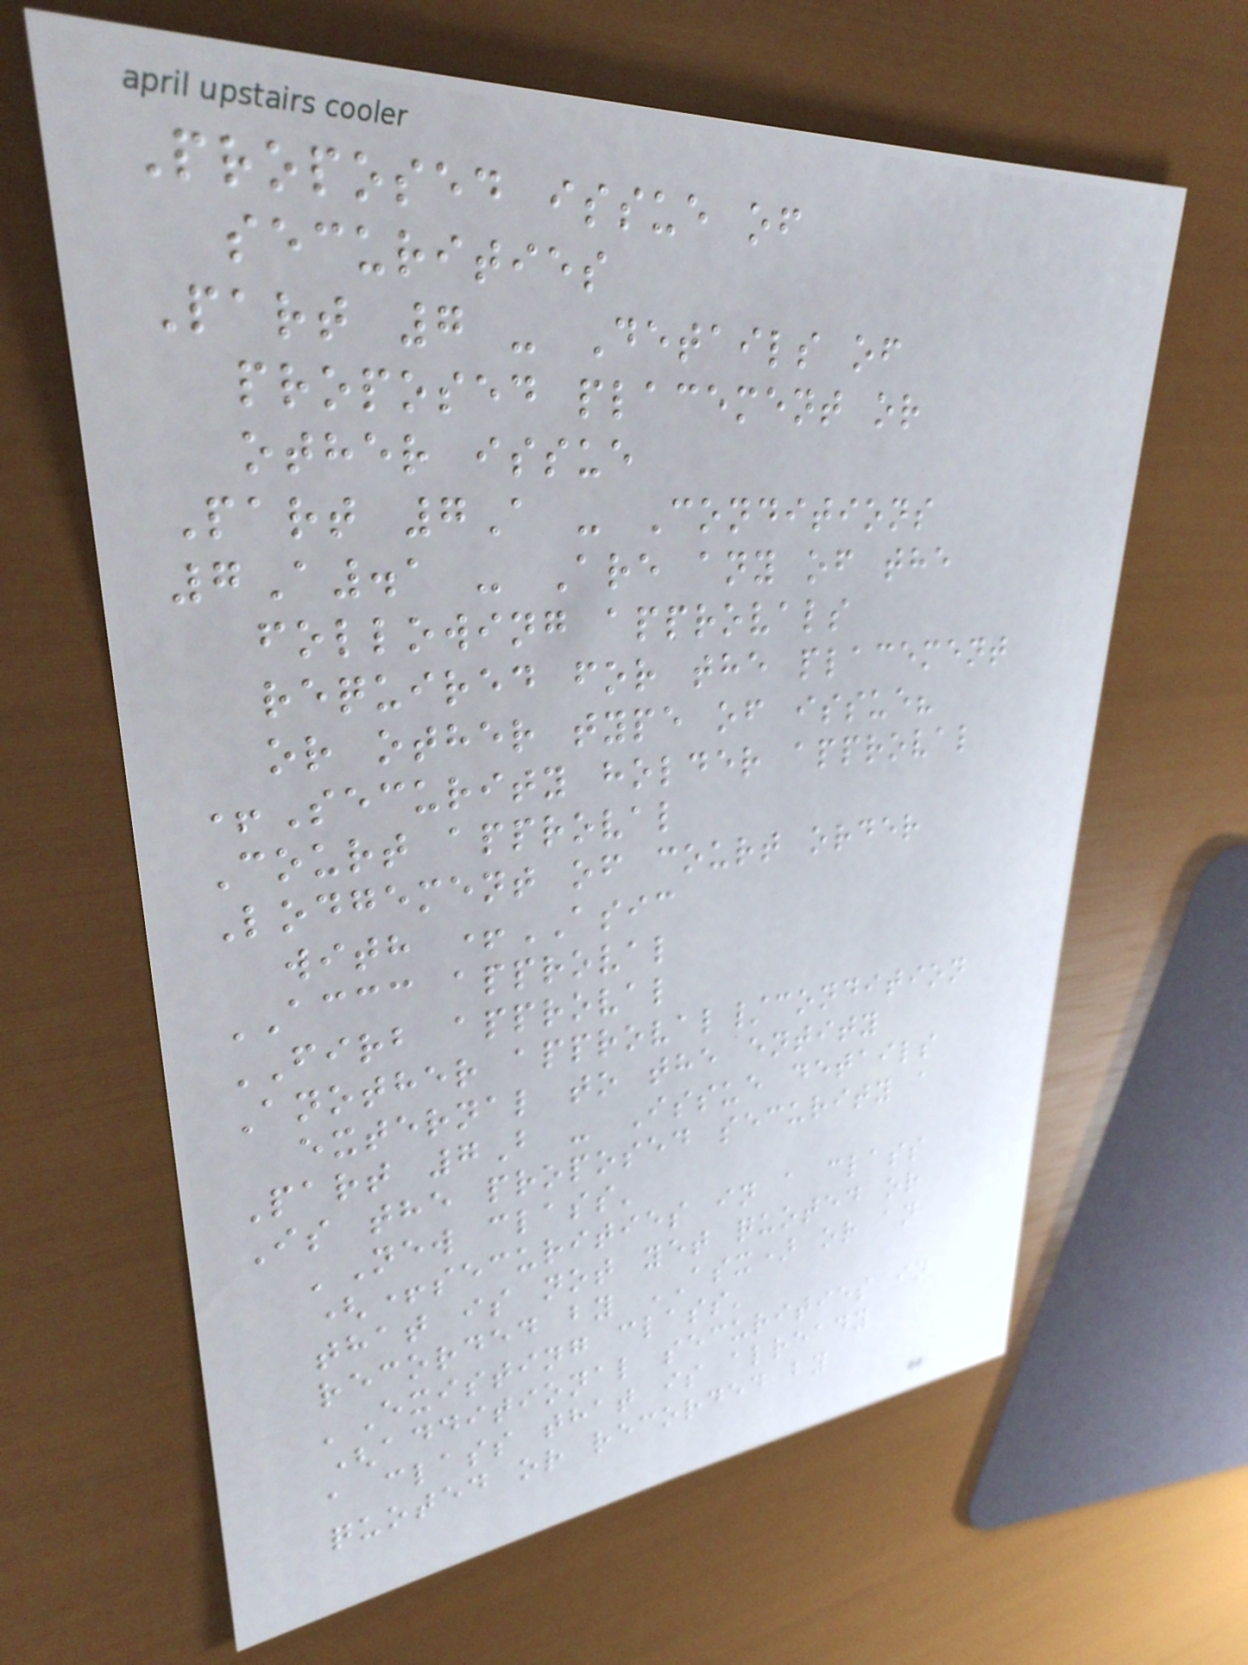Proposed issue of
securities
Part 7 - Details of
proposed placement or
other issue
Part 7A - Conditions
7A.1 - Are any of the
following approvals
required for the placement
or other type of issue?
+Security holder approval
Court approval
Lodgement of court order
with +ASIC
ACCC approval
FIRB approval
Another approval/condition
external to the entity
Part 7B - Issue details
Is the proposed security a
'New class'
(+securities in a class
that is not yet quoted or
recorded by ASX) or an
'Existing class'
(additional securities in
a class that is already
quoted or recorded by
